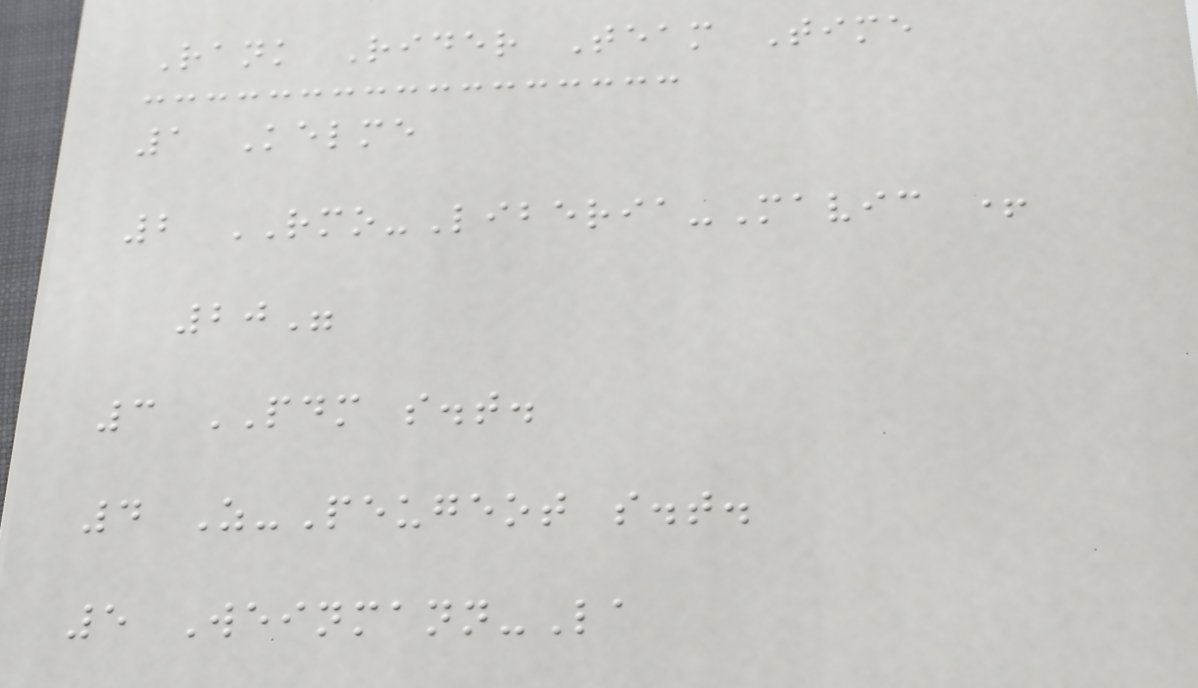Rank Rider Team Time
1 Kelme
2 RMO-Liberia-Mavic +
20"
3 PDM s.t.
4 Z-Peugeot s.t.
5 Weinmann-La
